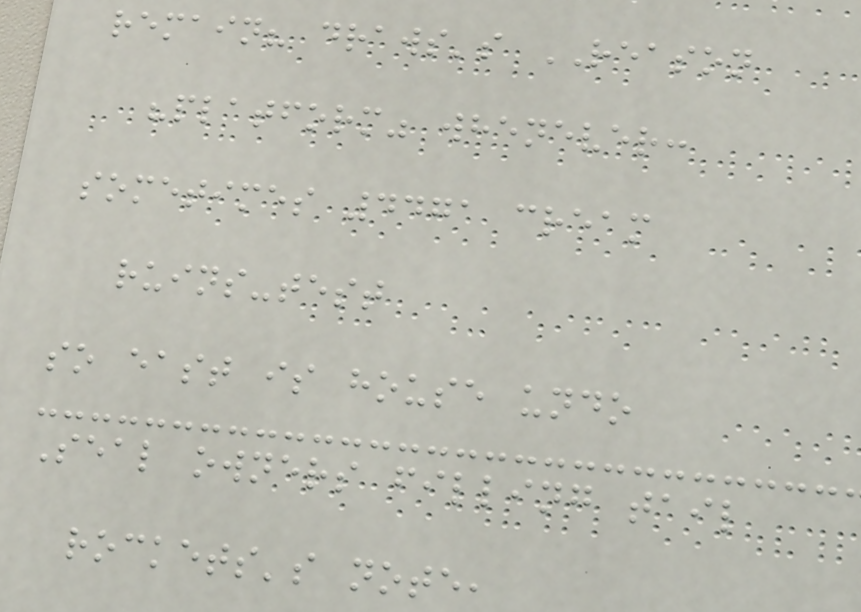remain? draws's REASON
"platform" whenever:
sometimes 4471 cream
ruins-test
so east is house undo
Seal owners filling tail
rockets's note,
